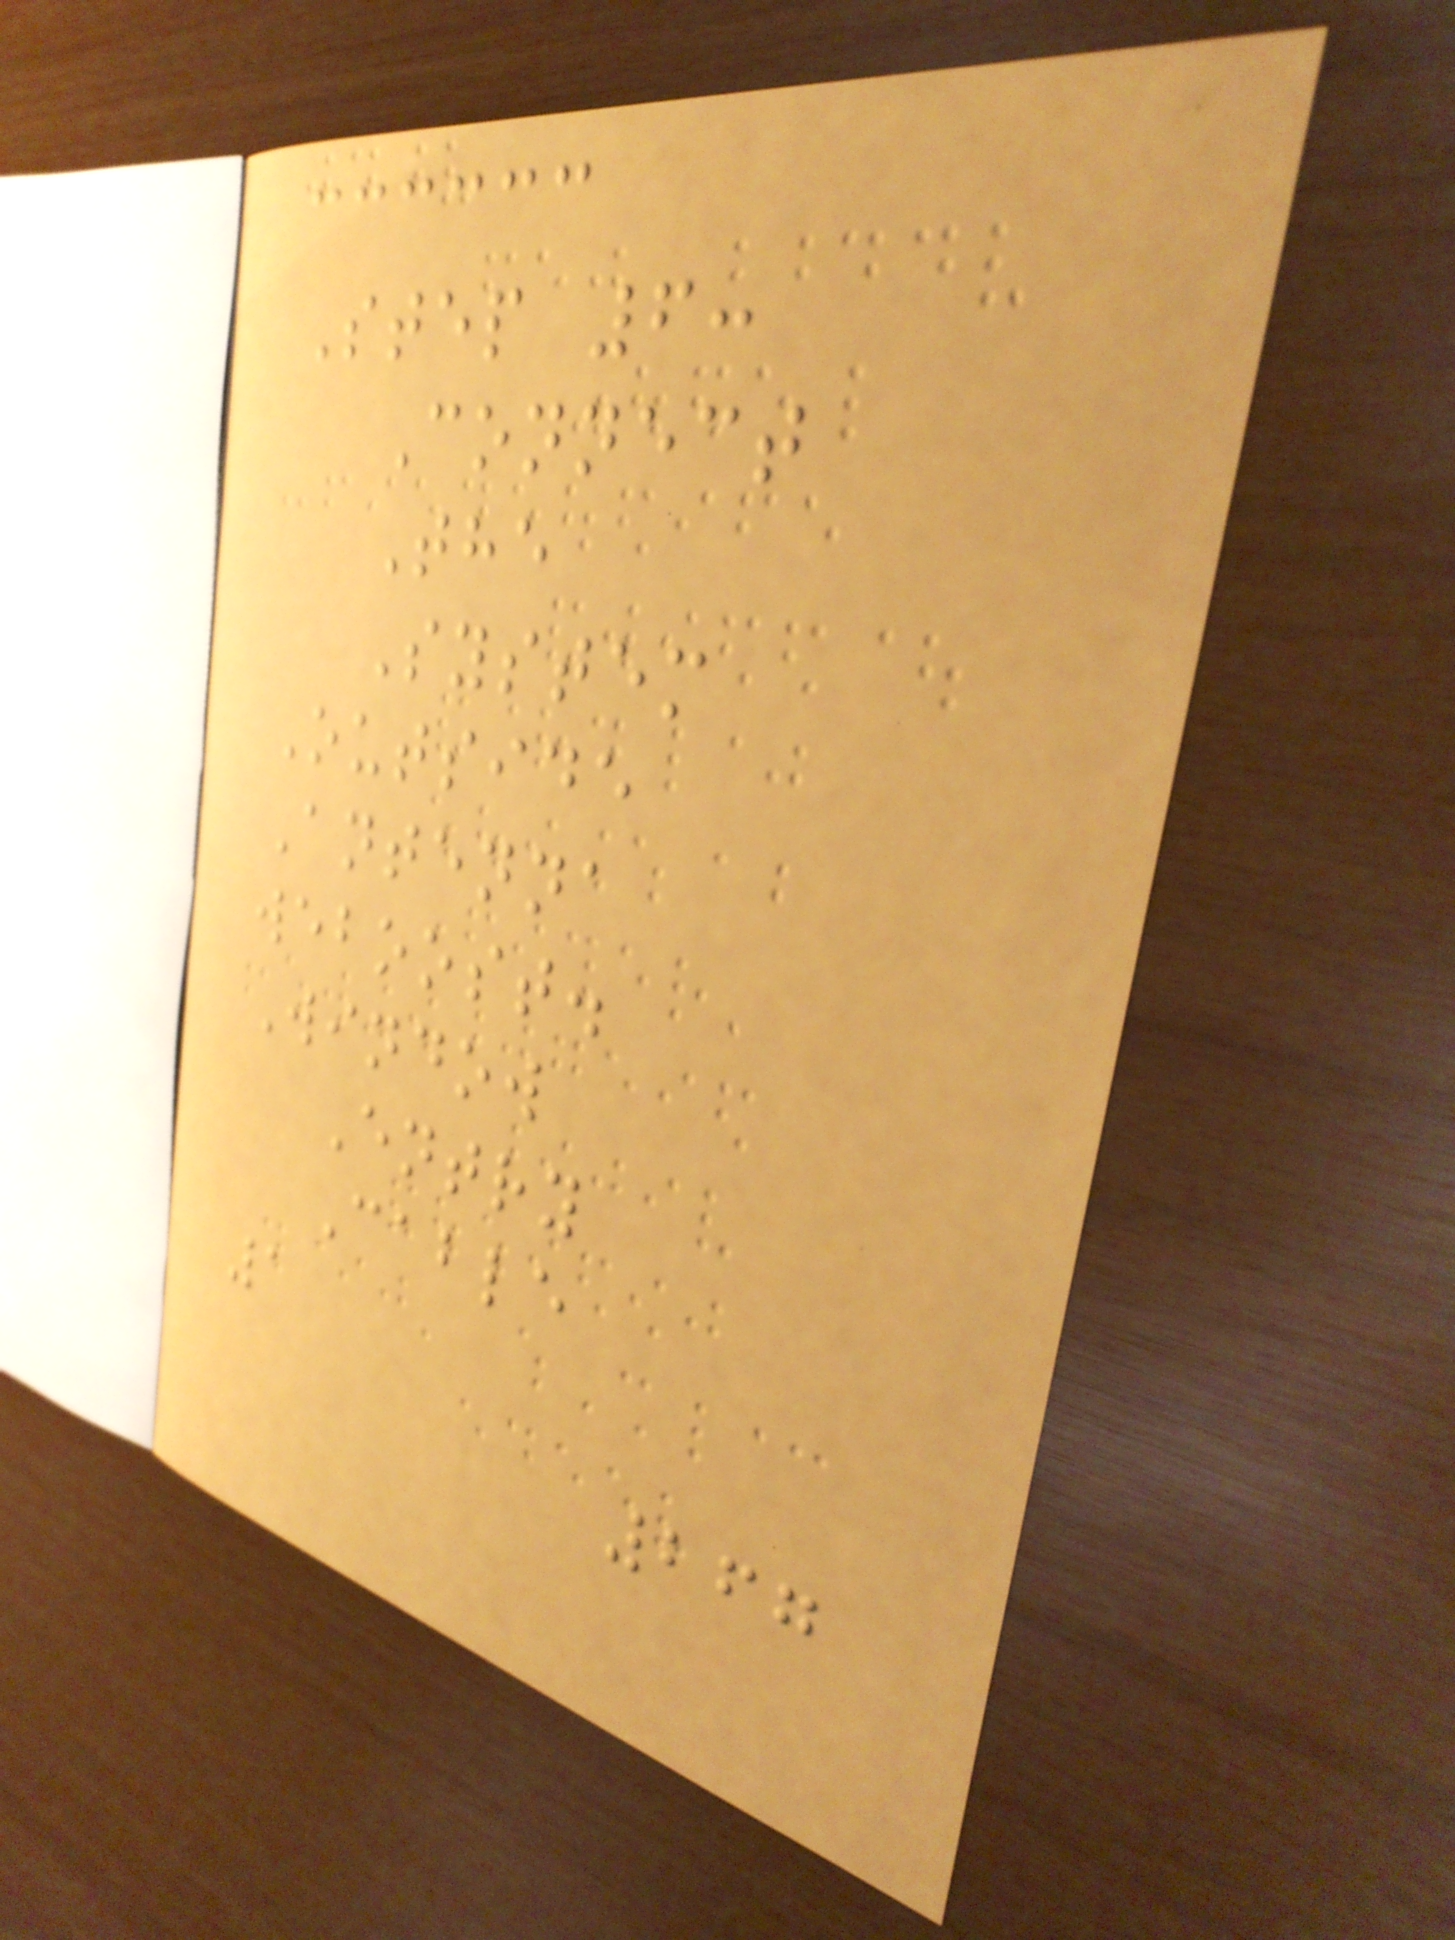Step 6:
Connect
The
System
Outside
Antenna
weboost.
Window
Entry
Cable
1
267
